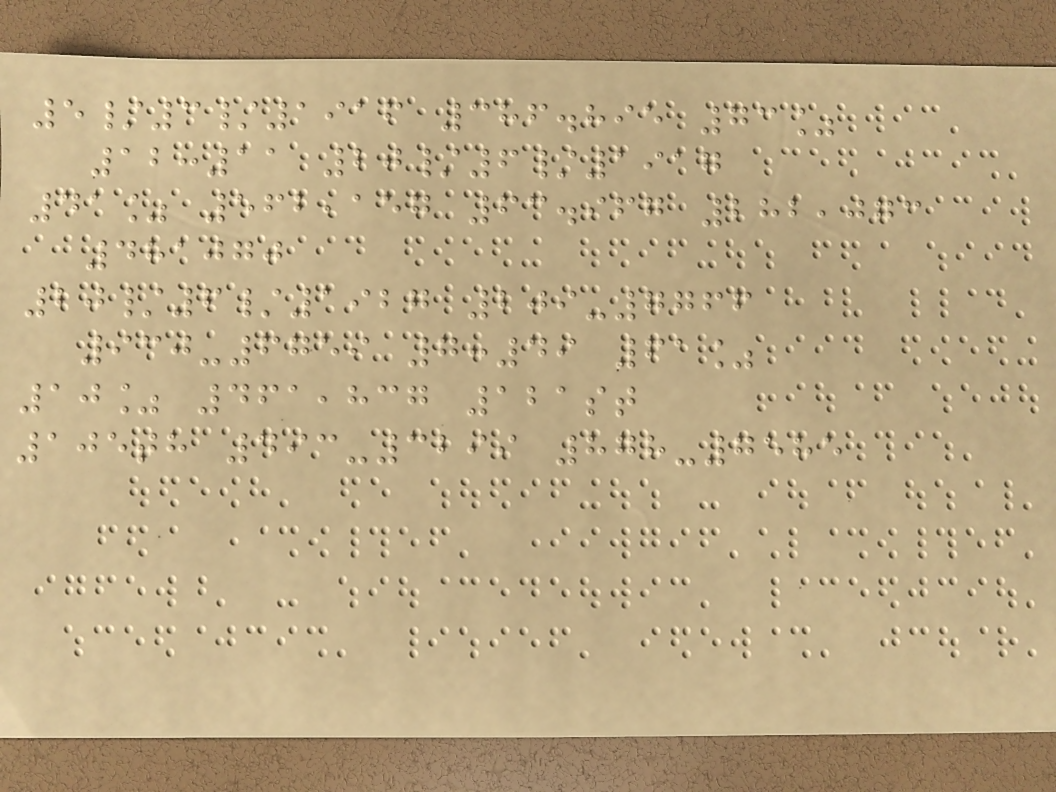5/3/1916 386.895 73%
12:11 20/6/1917
41% 562,157 63.967 282,073
481070
20/6/1927 209-7766
930-6759 7:49 61%
10% 461,837 121st
105th 493-3299 878-7585
